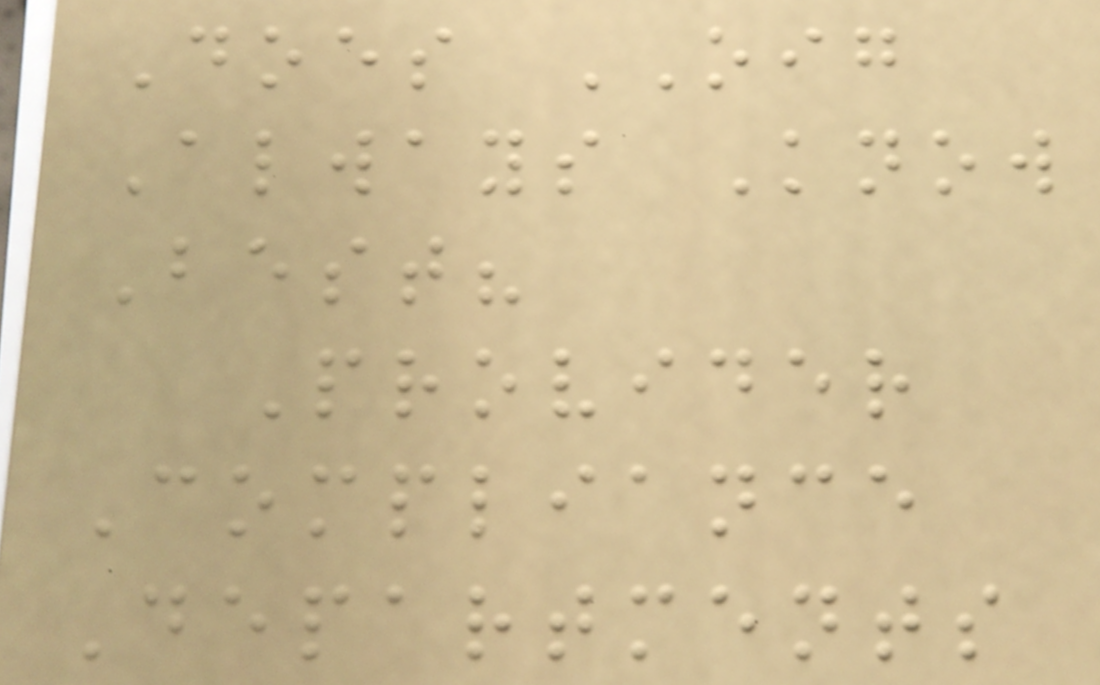Does OIG
Always Know
Best?
Provider
Compliance
Departments
